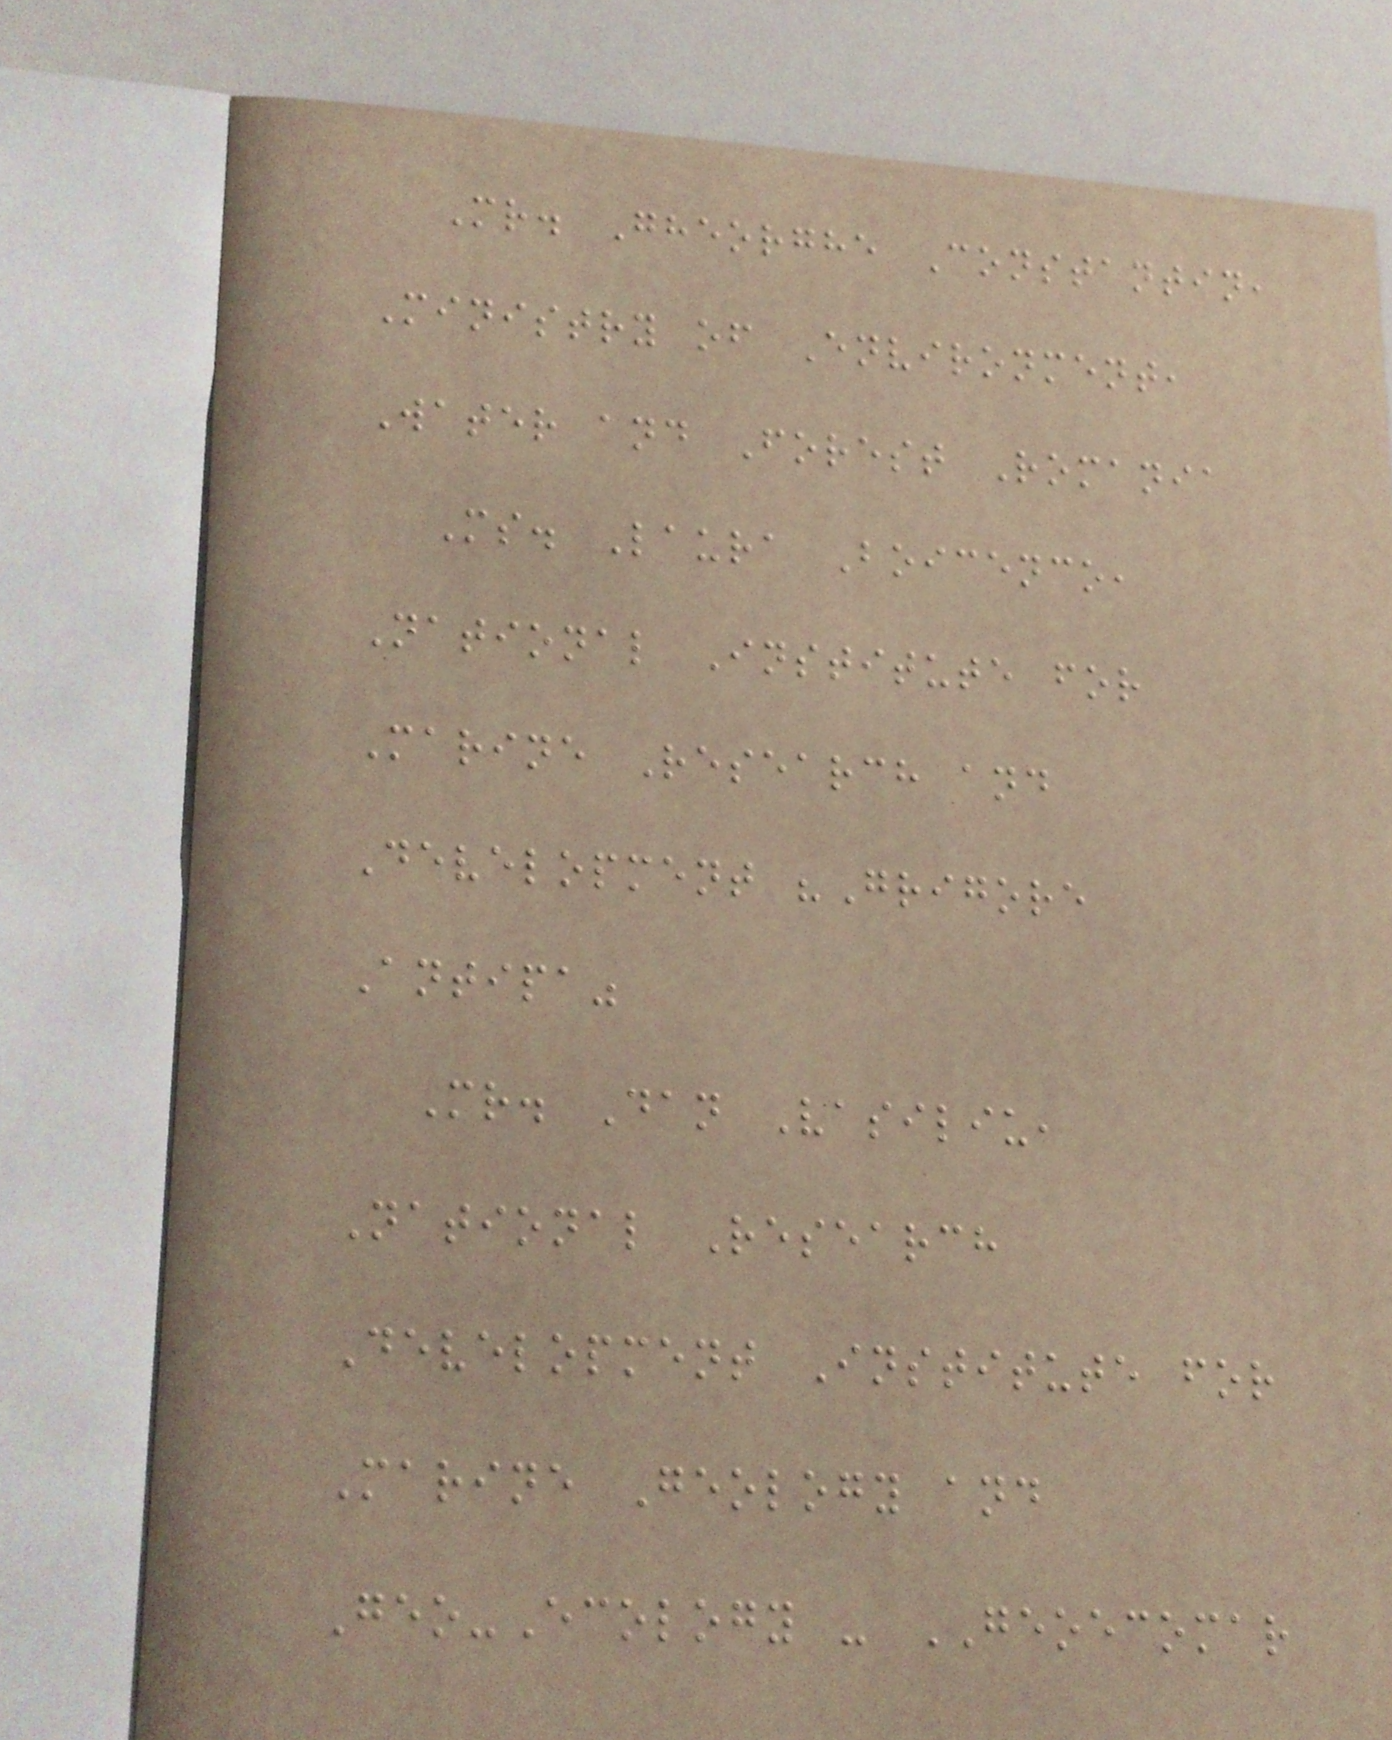Mr. Gheorghe Constantin,
Ministry of Environment,
Water and Forest Romania
Ms. Laura Boicenco,
National Institute for
Marine Research and
Development "Grigore
Antipa"
Mr. Dan Vasiliu,
National Research
Development Institute for
Marine Geology and
Geo-Ecology - GEOECOMAR
